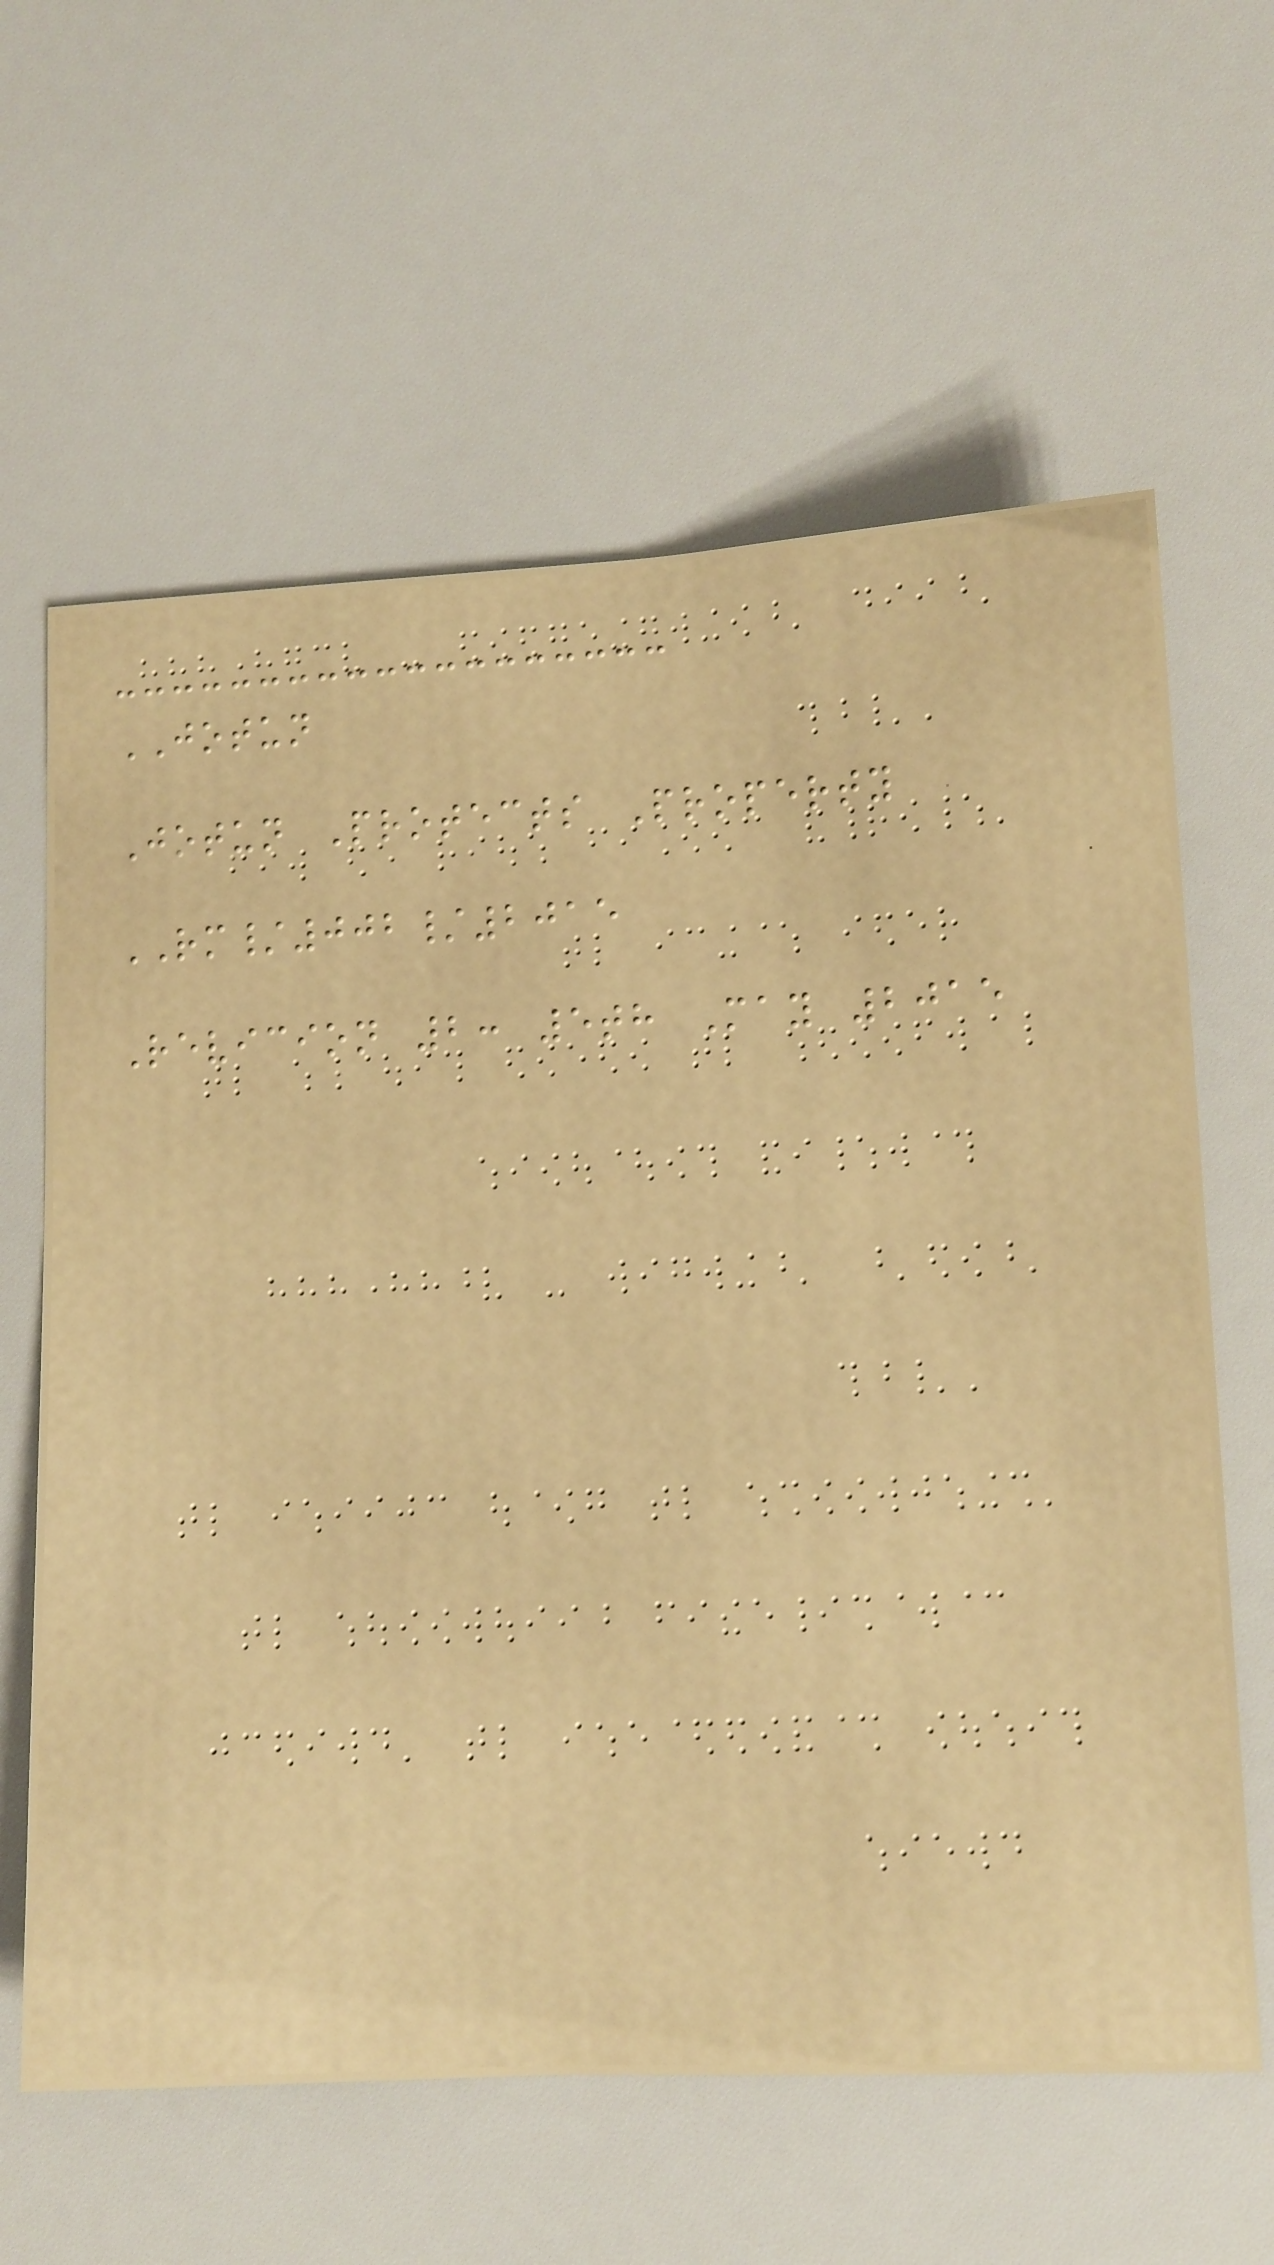JOTUN
Jotun Protects Property
RM/002/2015
Revicion 2: 5th May 2015
